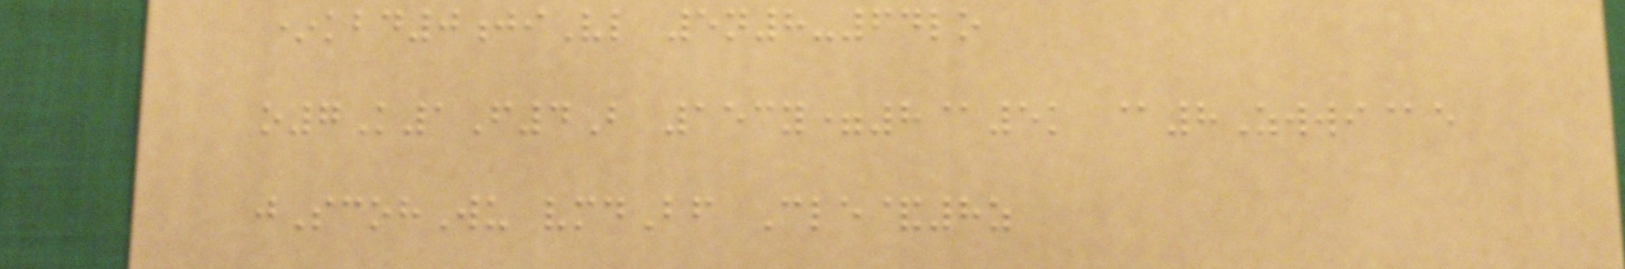*kbd0jiVl 5n8-64lo
o7K1F4B 153y=8@5k @8Zwwi@e
jScohWu vmdBf Cle&8z
